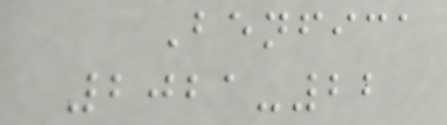Benfica
2021-22
